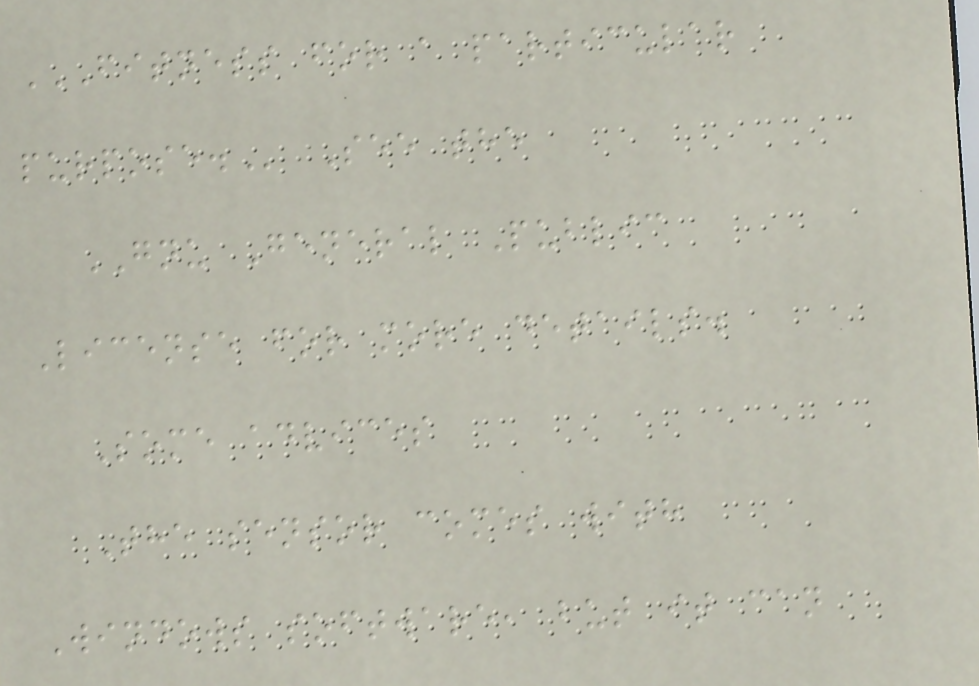FITNESS FOR A PARTICULAR
PURPOSE. See the
GNU General Public
License for more details.
Some advices
The sensor comes with
Windows software, but it can
